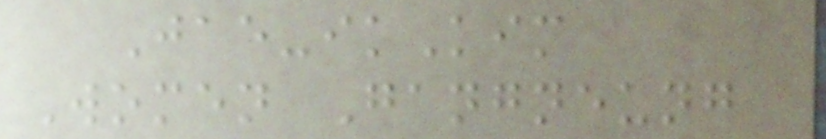Jae-ikKim
Women Gangneung
